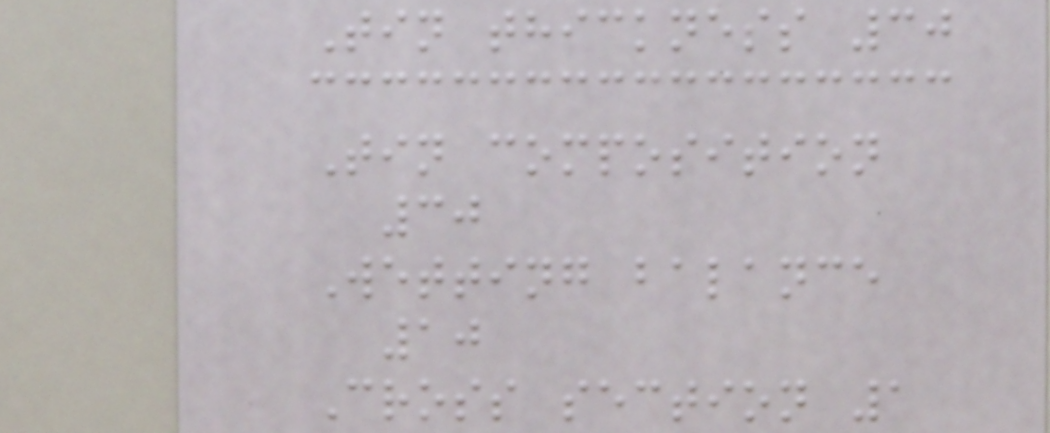Tin thickness 30
Tin composition
30
Wetting balance
10
Cross section 1
